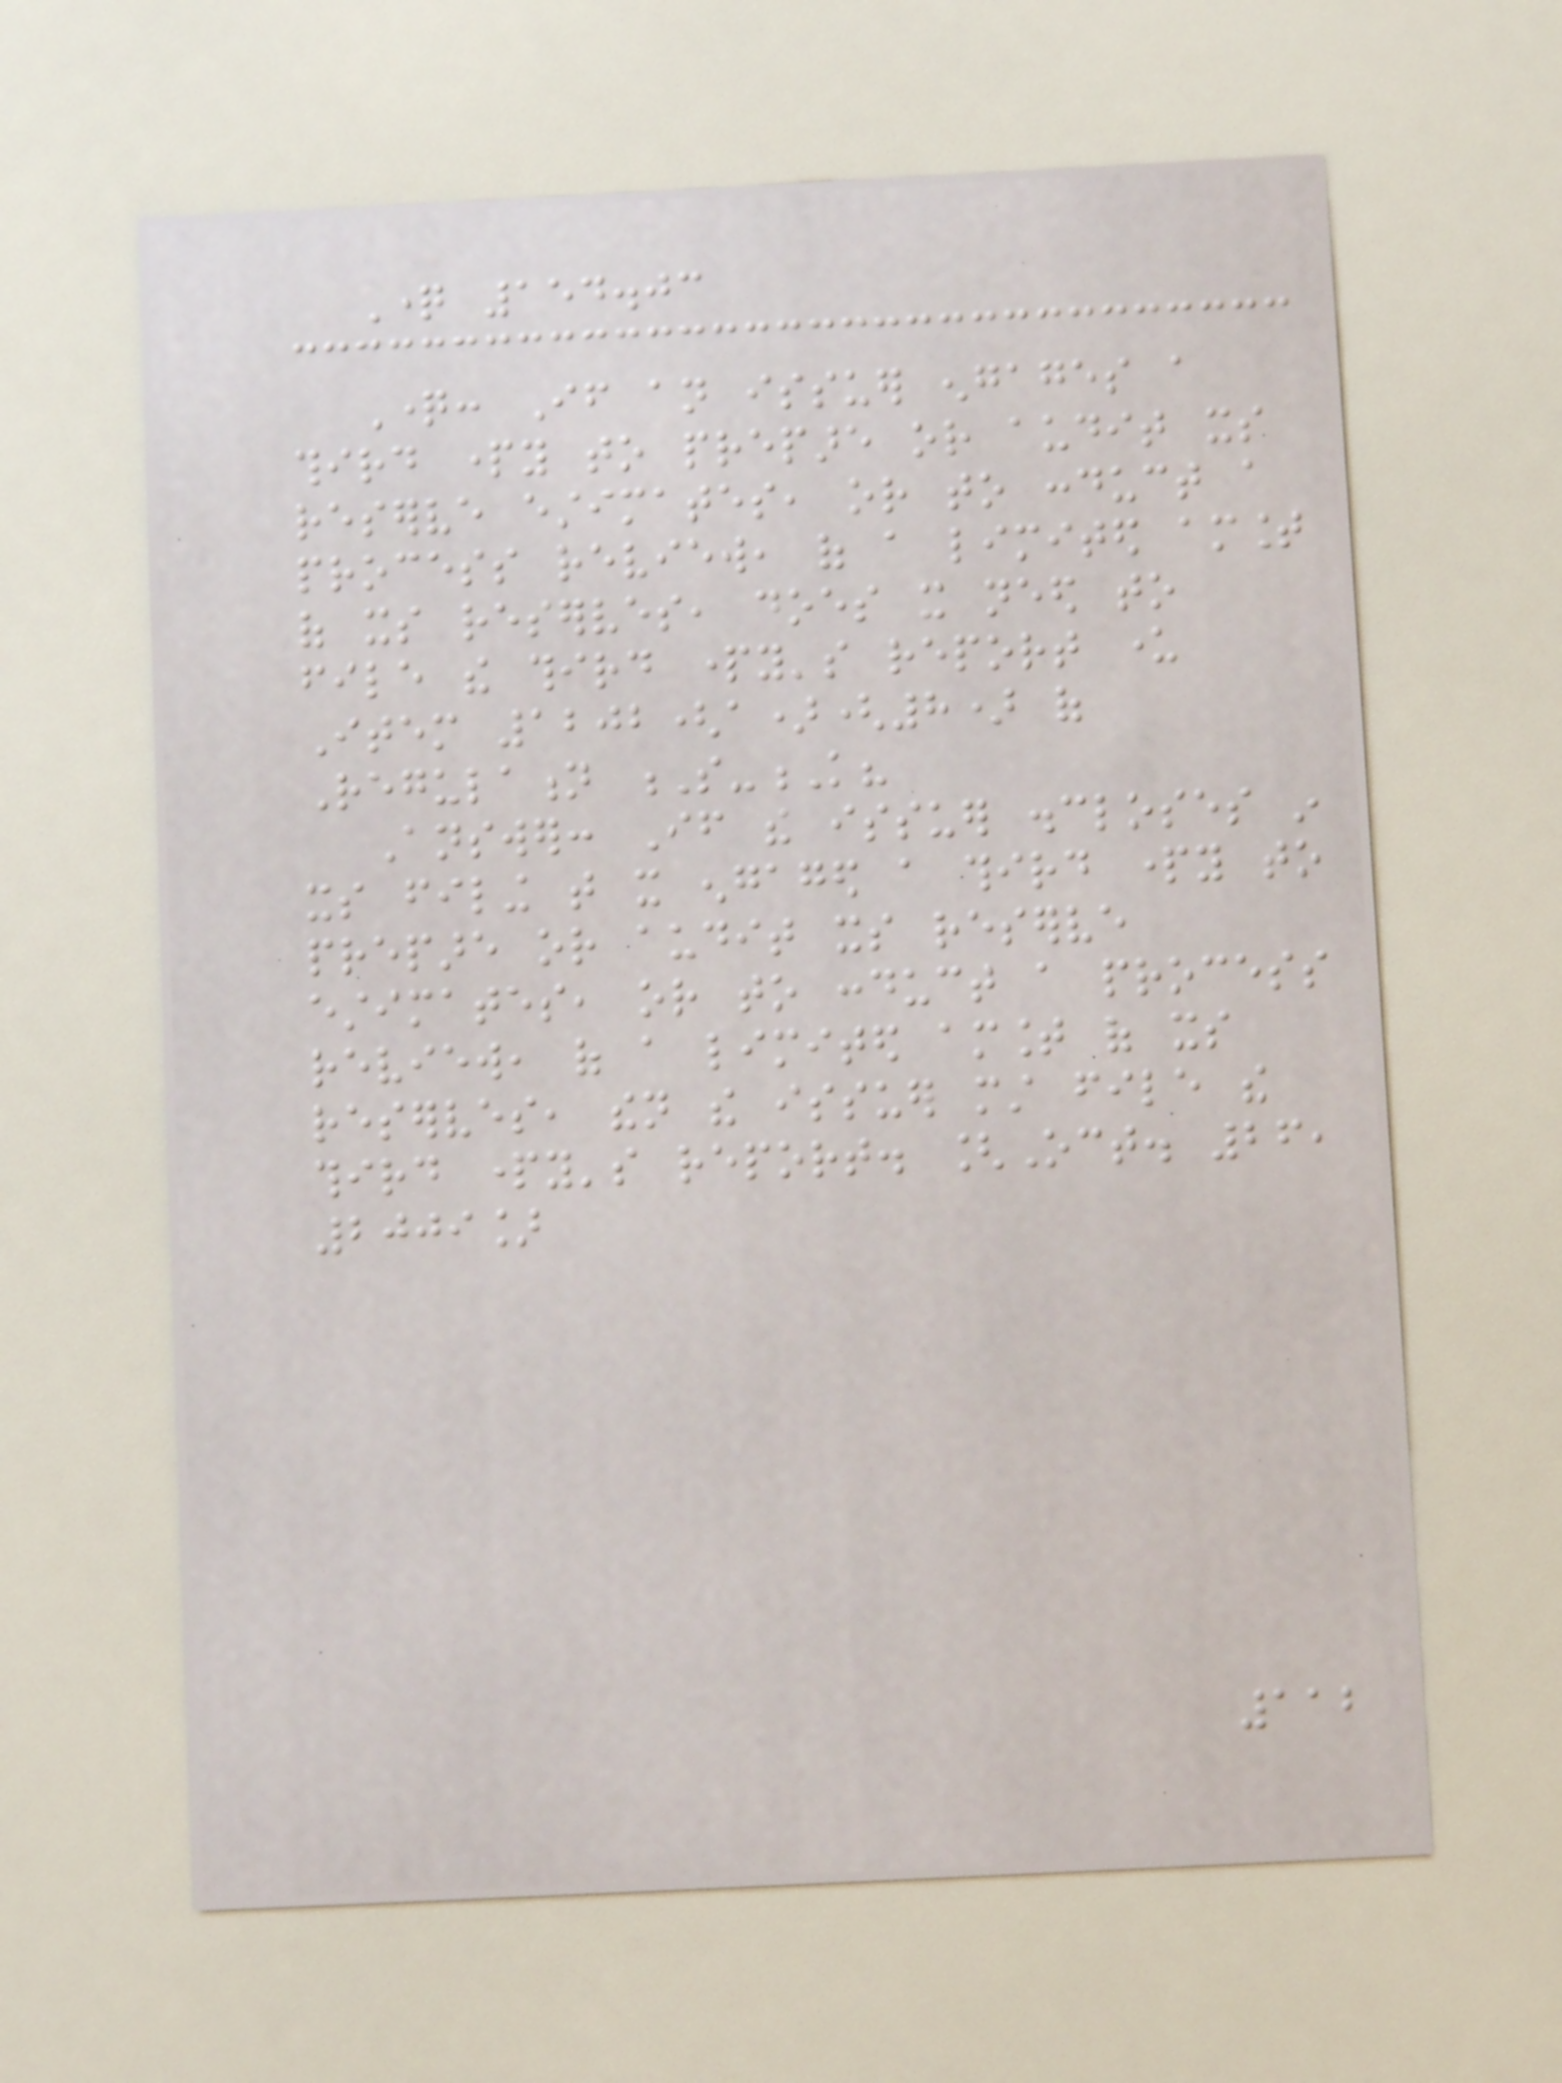Question 154.03
Question: If an issuer engages a
third party to prepare or audit its
reserve estimates, or to conduct a
process review, of a limited amount
of its reserves, does it need to
file the third party's report under
Item 1202(a)(8) of
Regulation S-K?
Answer: If the issuer discloses in
its filing that it engaged a third party to
prepare or audit its reserve
estimates, or to conduct a process
review, of a limited amount of its
reserves, then the issuer must file the
third party's report. [Oct. 26,
2009]
112
